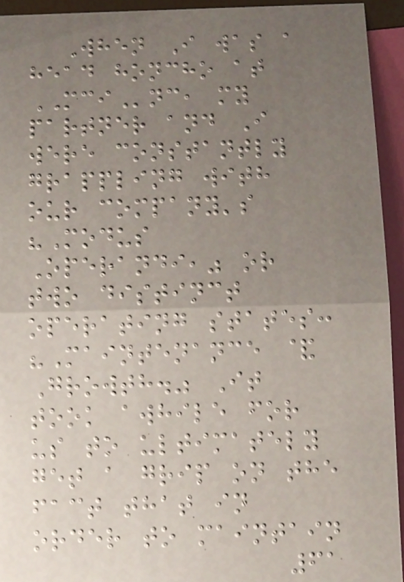When I was a
head honcho at
MCInc, my
partner and I
were constantly
grappling with
our company's
"Modus
Operandi," or
two distinct
operating states:
"Maintenance &
Growth." It
took awhile for
us to ultimately
get a grip on the
fact that in
order to maintain
61
